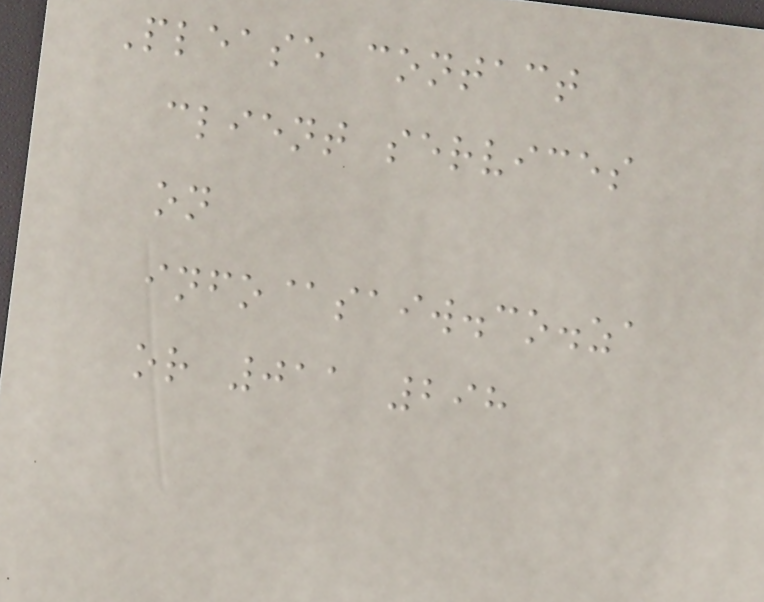Please contact
client services
on
info@saiw.co.za
or 011 298
